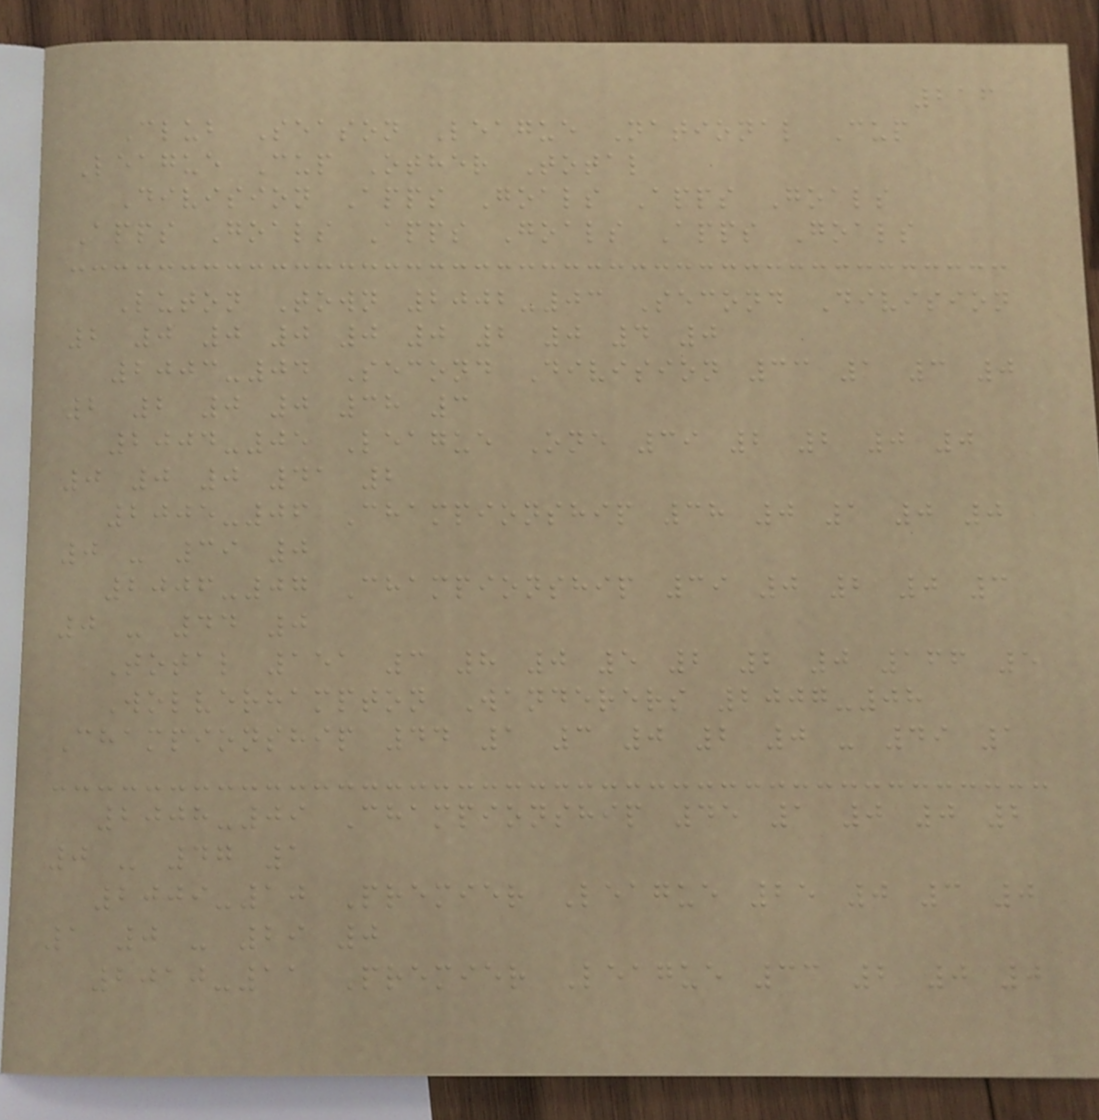216
Club Season League National Cup
League Cup Other Total
Division Apps Goals Apps Goals
Apps Goals Apps Goals Apps Goals
Luton Town 2002-03 Second Division
2 0 0 0 0 0 2 0 4 0
2003-04 Second Division 33 1 3 0
2 2 0 0 38 3
2004-05 League One 39 2 2 0 0
0 0 0 41 2
2005-06 Championship 38 0 1 0 0
0 - 39 0
2006-07 Championship 39 0 2 0 3
0 - 44 0
Total 151 3 8 0 5 2 2 0 166 5
Wolverhampton Wanderers 2007-08
Championship 44 1 3 0 2 0 - 49 1
2008-09 Championship 45 1 0 0 2
0 - 47 1
2009-10 Premier League 25 0 3 0
1 0 - 29 0
2010-11 Premier League 33 2 0 0
